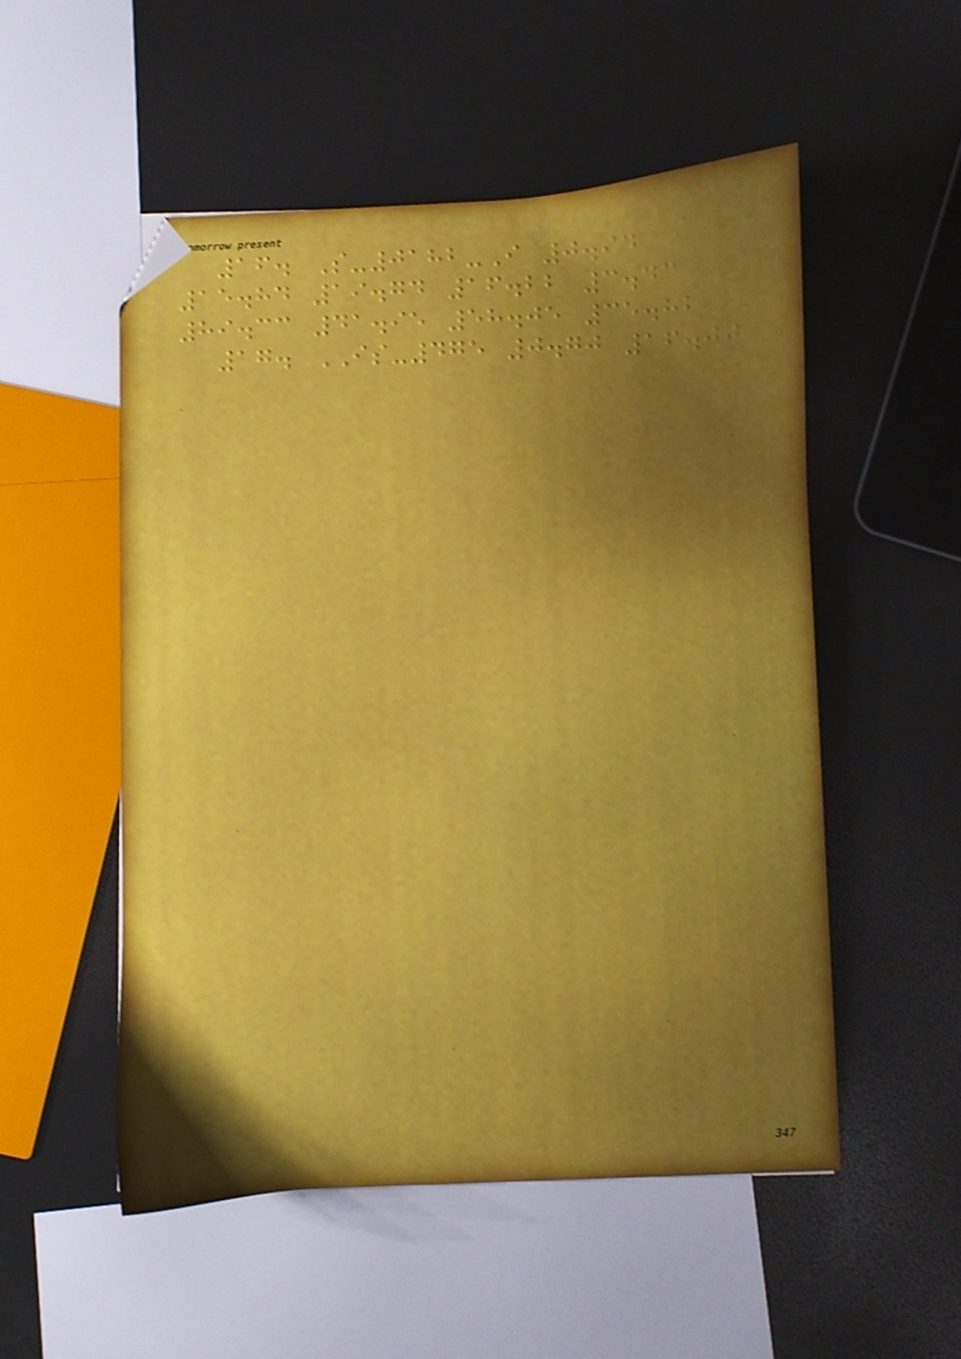16. S-0182-I 0.94
15.84 19.74 16.22 3.43
89.33 41.95 58.05 35.82
17. IS-475 0.70 16.00
